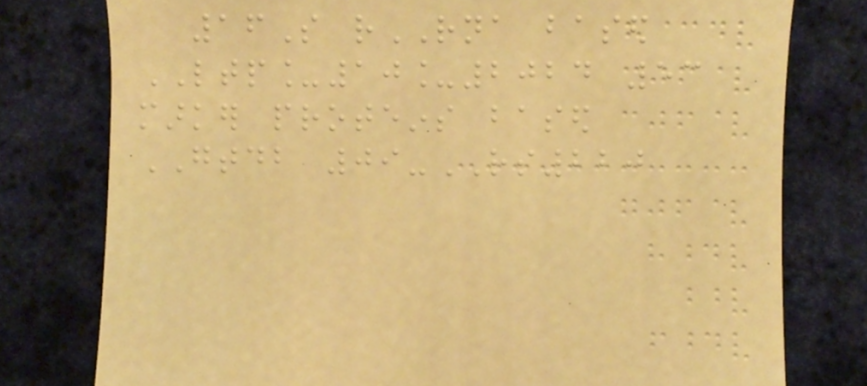16S rRNA based
LTP_10_2024 53
marker proteins based
GTDB 09-RS220
